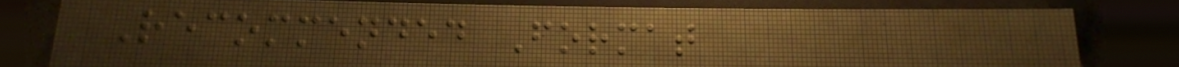Recommended Format
